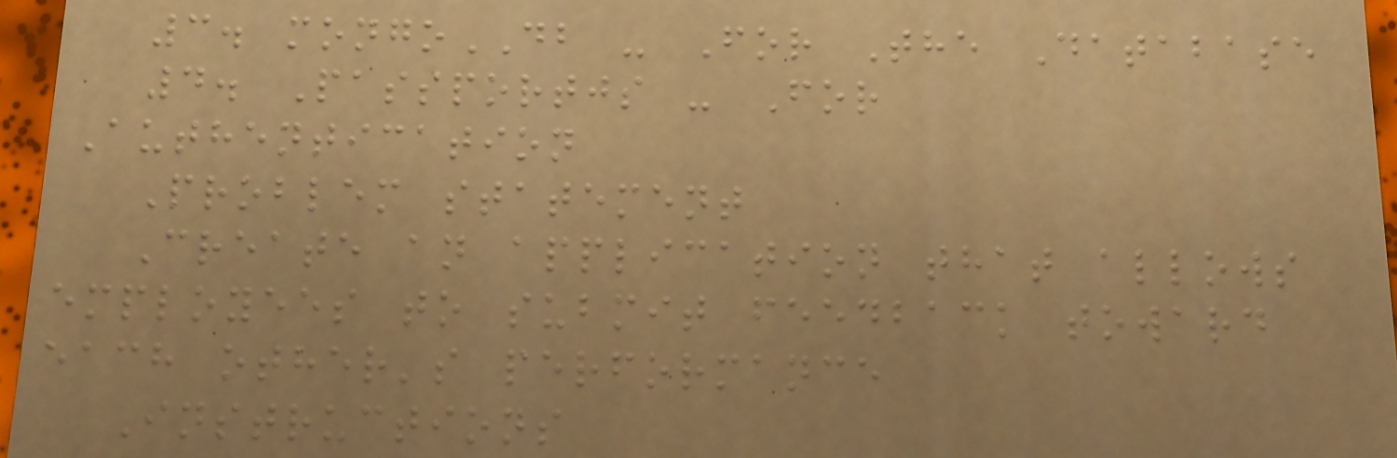3. mongoDB - For The Database
4. Passportjs - For
Authentication
Problem statement
Create an application that allows
employees to submit feedback toward
each other's performance
Instructions
